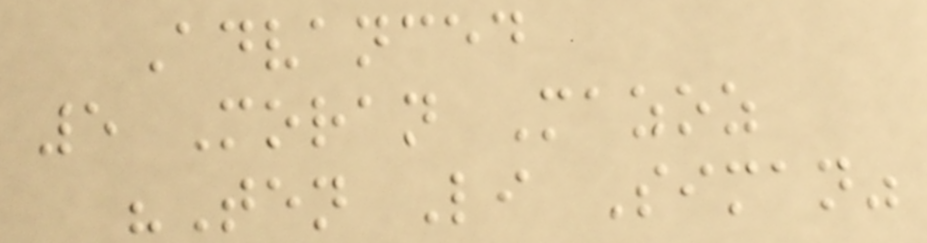Advanced
5 Moran Mazoz
"Ten Li Siman"
